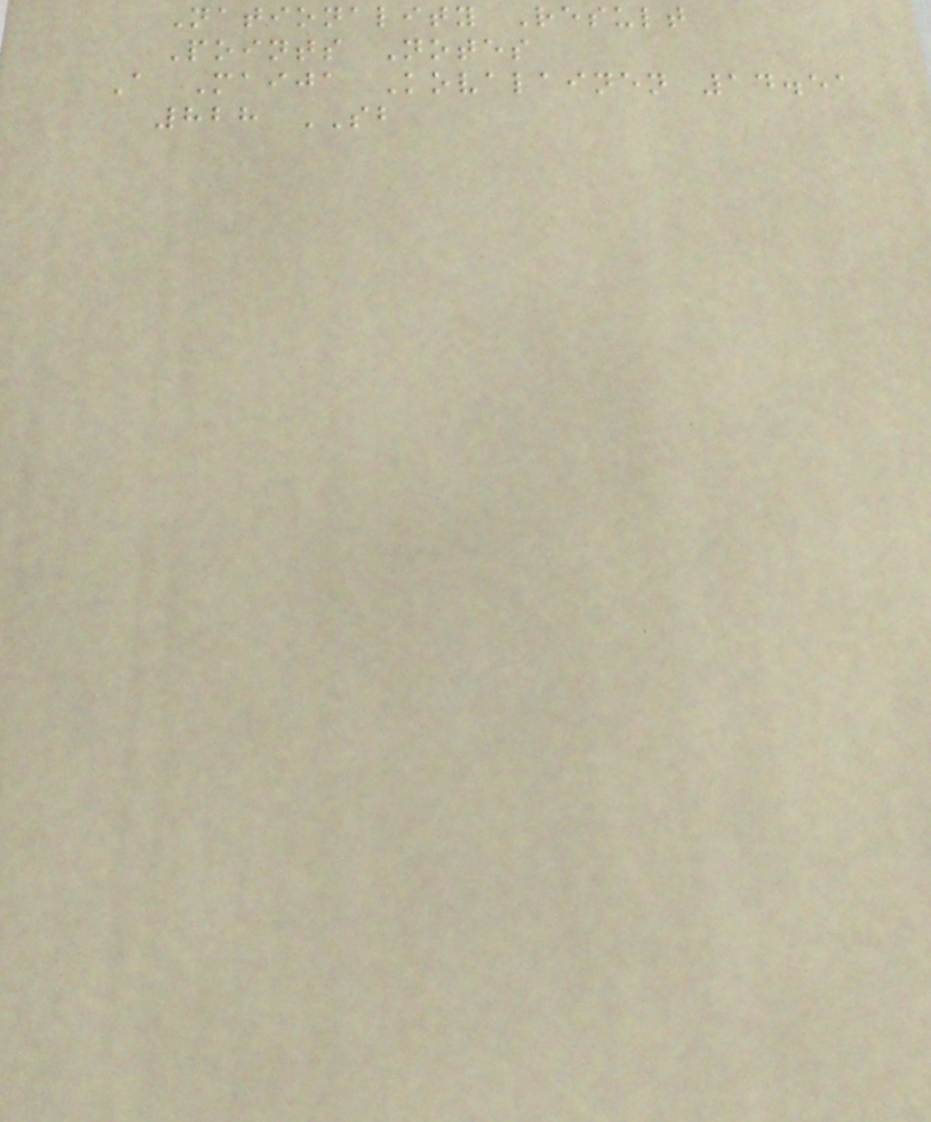Nationality Result
Points Notes
A Maija Kovalainen 14.51
828 SB
